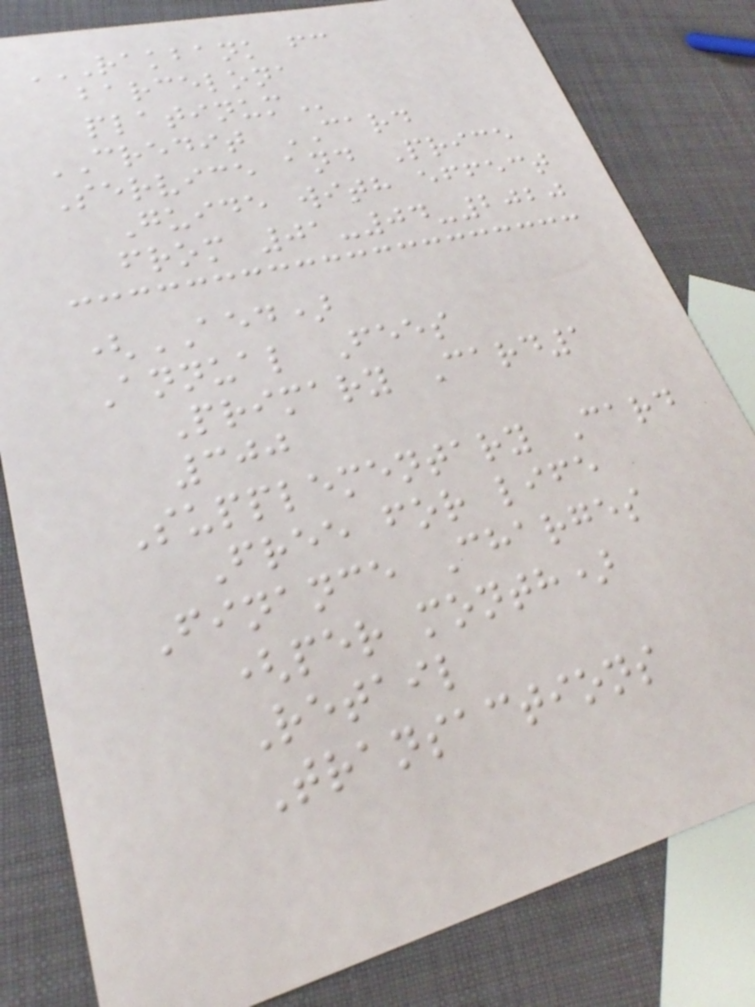RAKBANK FC
BARCELONA
PLATINUM
CREDIT CARD
Service and Price
Guide with effect
from 01-04-2020
(AED)
Annual Fees
Primary Card1
300
Supplementary Card
Free for life
Finance Charges
(per month)
Retail
Transactions
